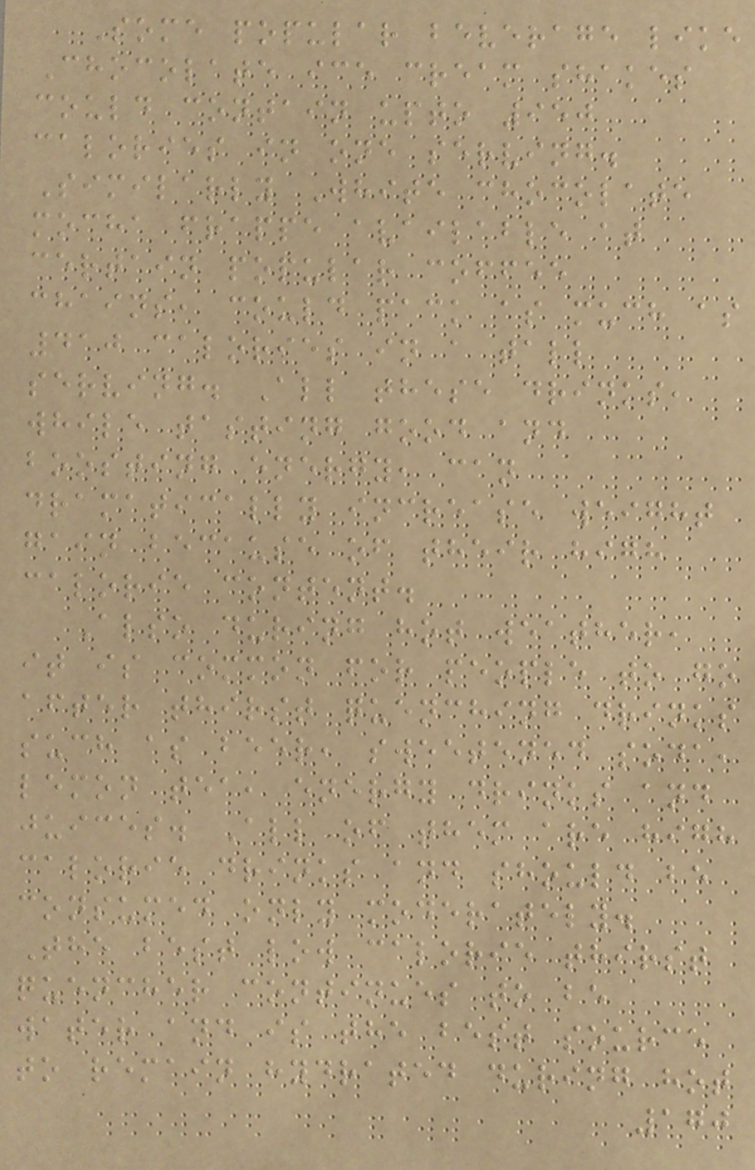Some popular beverage like
Chocolate ice cream shakes
could contain upto 950
calories in one serving.
Similarly White chocolate
mocha frappe available at
certain popular coffee
chains, could pack as much as
410 calories in a tall
serving. All these drinks,
while tasting good and
boosting energy, can
dramatically increase weight
gain because of their high
calorie content.
Also during hot weather,
it is common for people to go
after thirst quenching drinks
such as beer, sweetened soda,
lemon tea, energy drinks and
juices. All of them are high
calorie drinks and should be
consumed only moderately.
The best low calorie thirst
quencher continues to be
water and is the best source
to remain hydrated during hot
170
